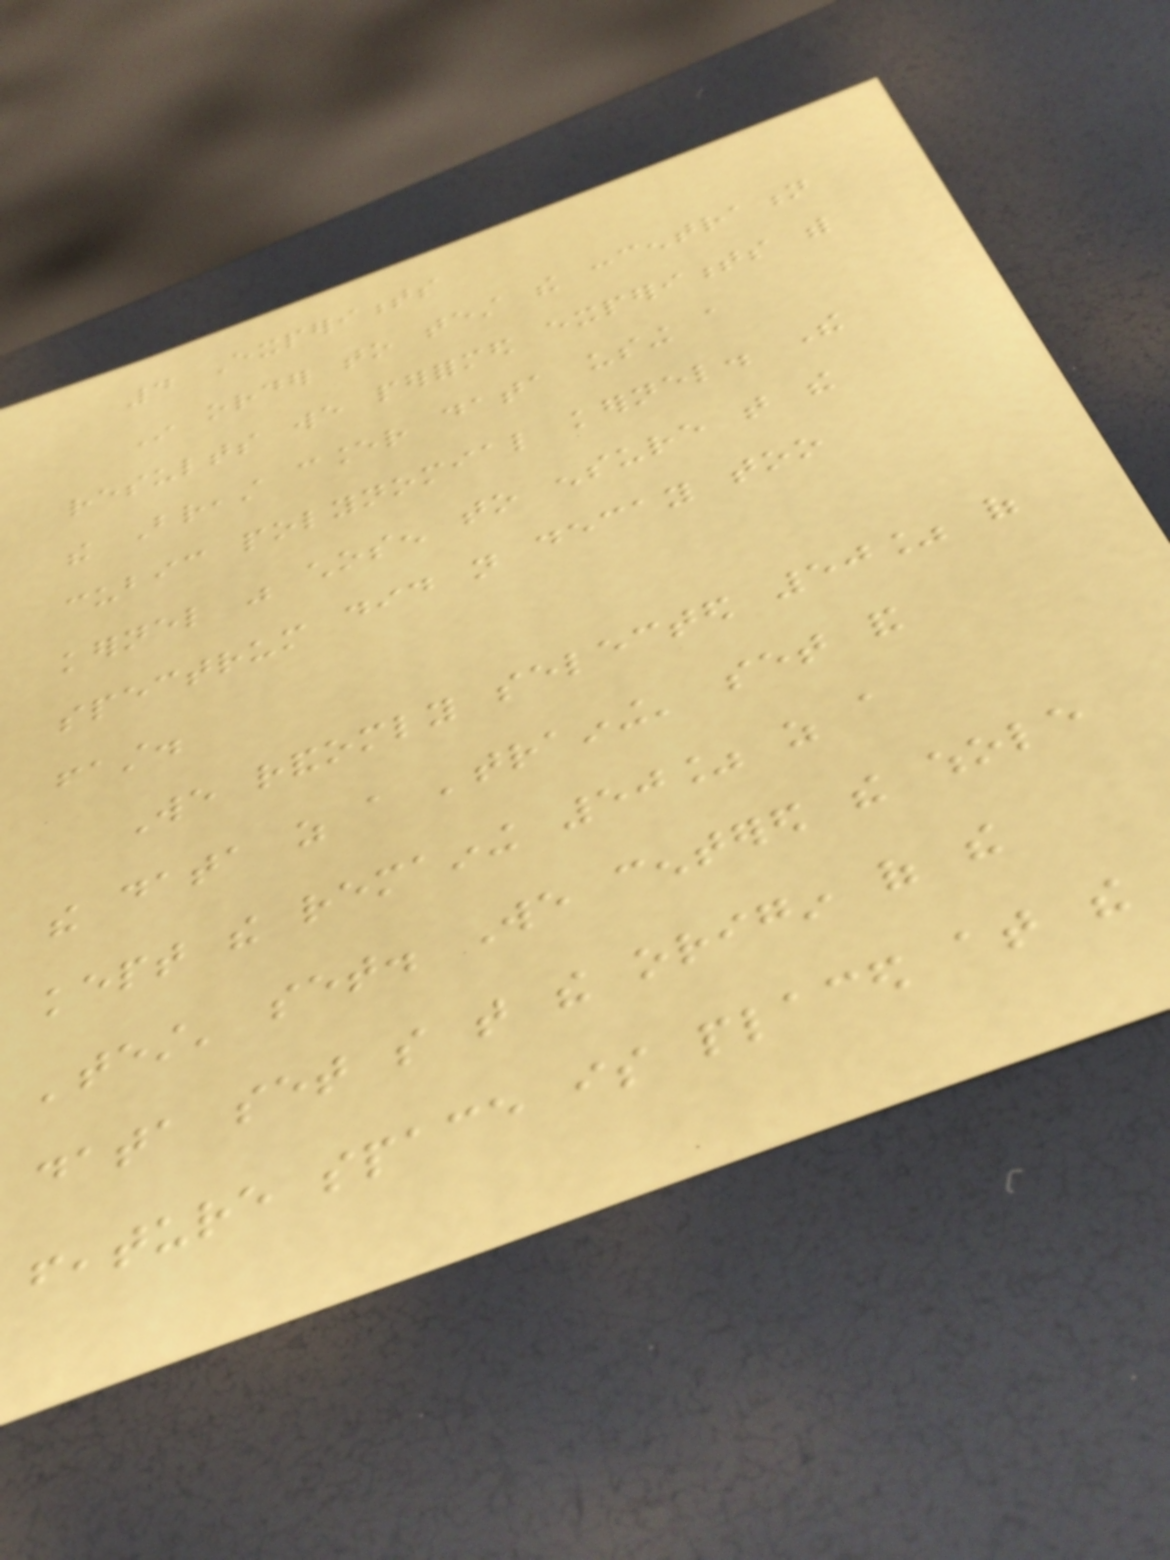4 Experiments
In order to test the concentration
results we performed experiments with
the Breast cancer data using a
cubic polynomial kernel. The
kernel was chosen to ensure that the
spectrum did not decay too
fast.
We randomly selected 50% of
the data as a 'training' set and
kept the remaining 50% as a
'test' set. We centered the whole
data set so that the origin of the
feature space is placed at the
